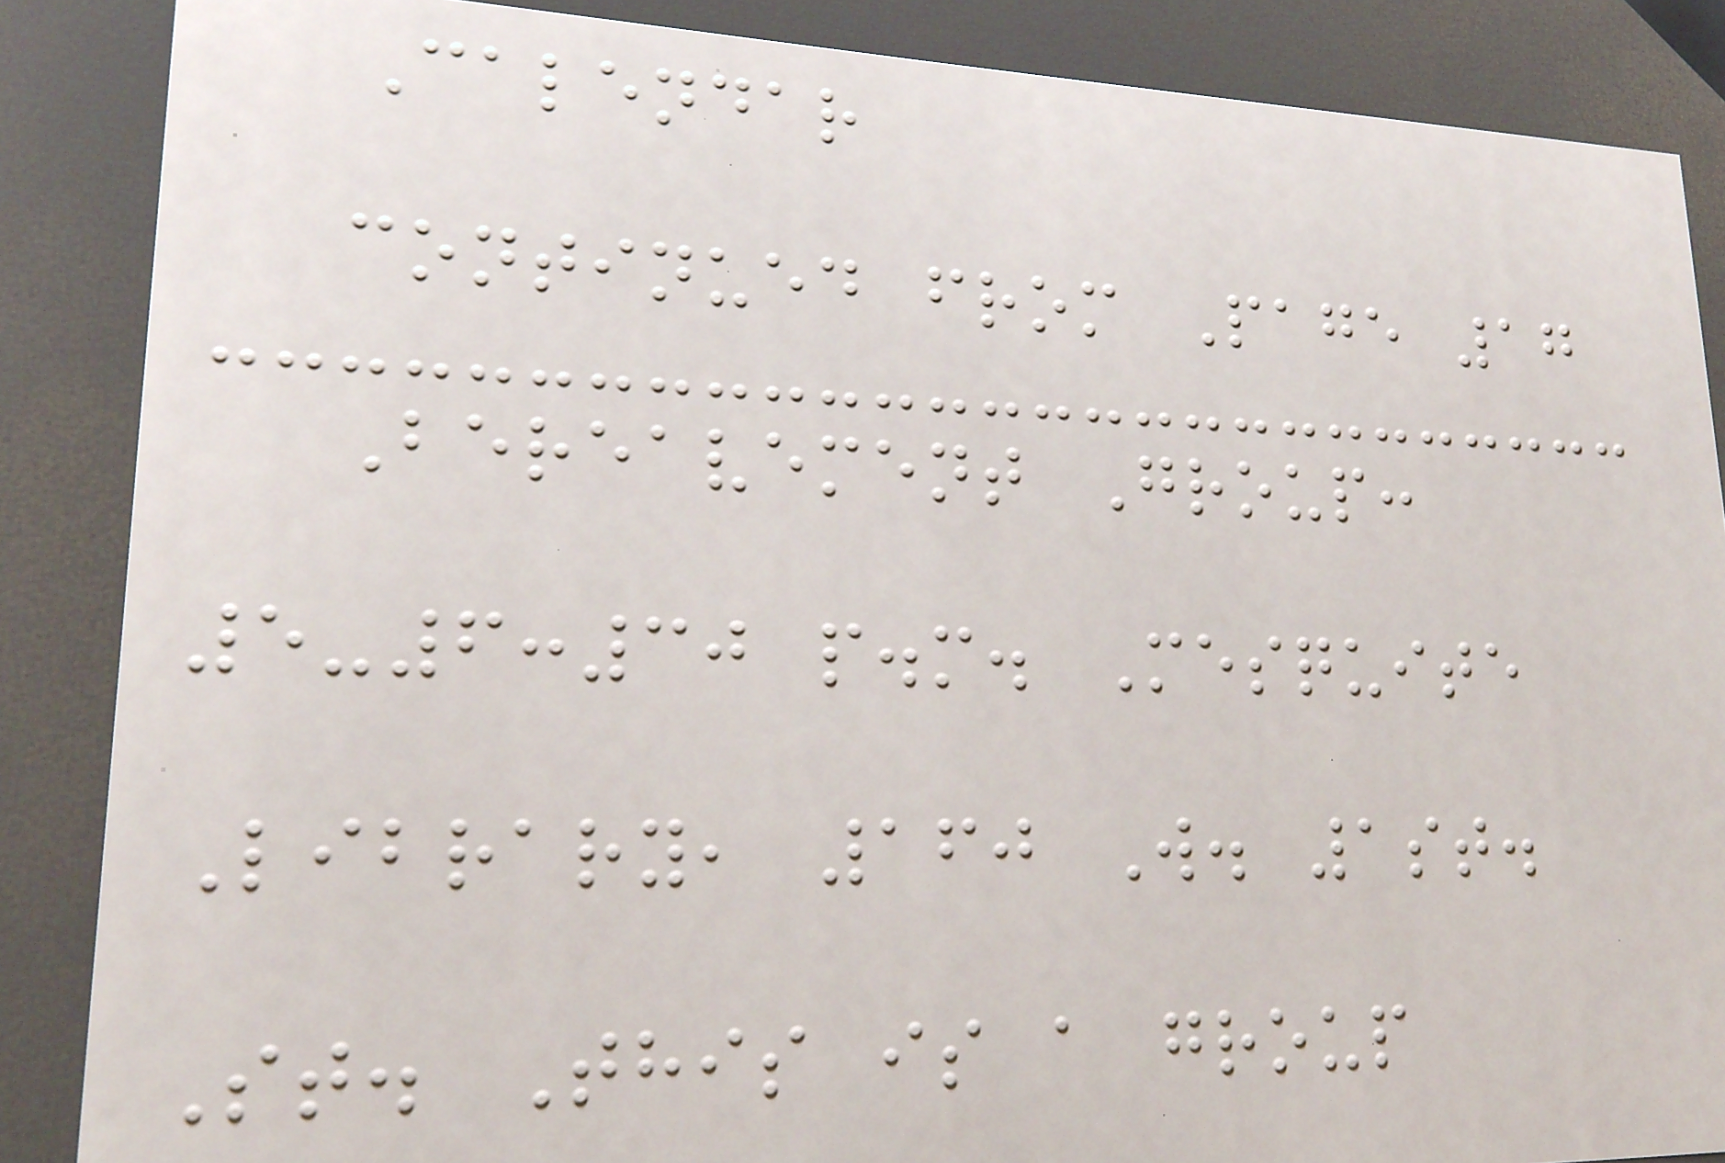Calendar
continued from Page 17
Bereavement Group:
5-6:30 p.m. Mesquite
Library, 160 W. 1st.
St. This is a group
